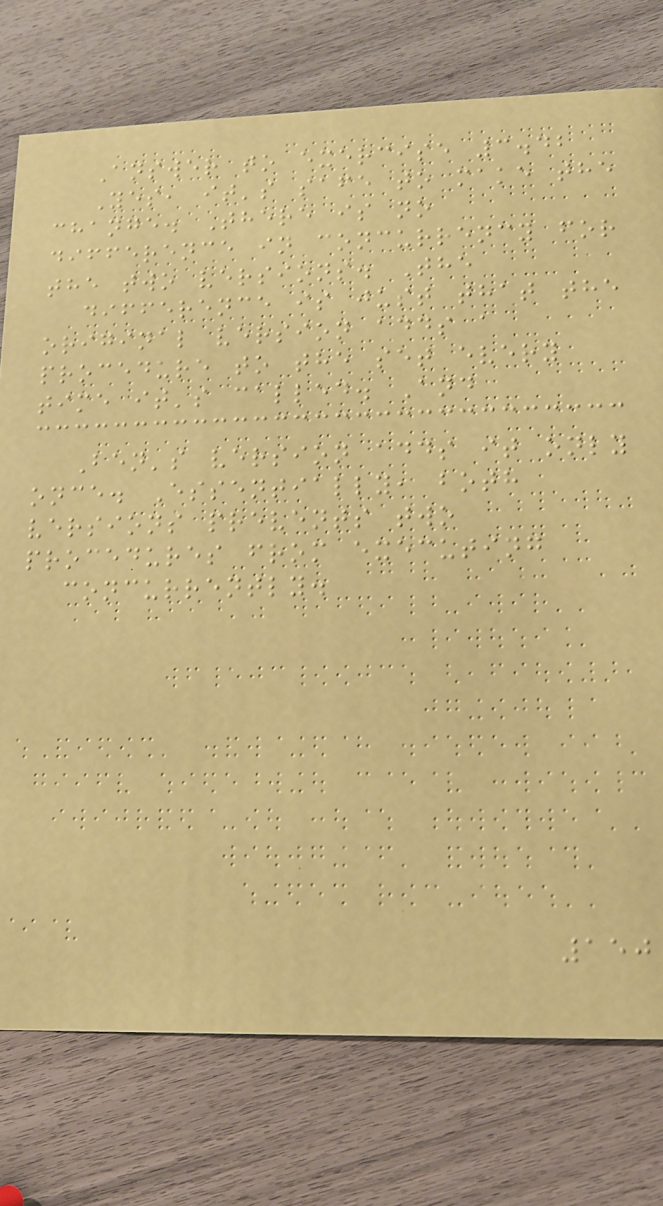Answer to exercise 3.42
Yes, it's safe to make the
change. There is no
difference in concurrency for
the two versions. The
difference is just that the
original version adds a
procedure to the set every
time it's called. And
Ben's version adds it only
once. Essentially, both
versions prevents two
procedures from executing
concurrently.
150
